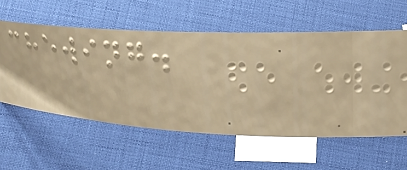chewing.
